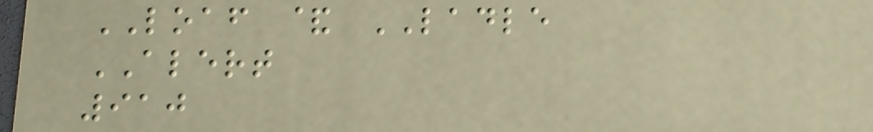LOAF & LADLE
ALERT
910
